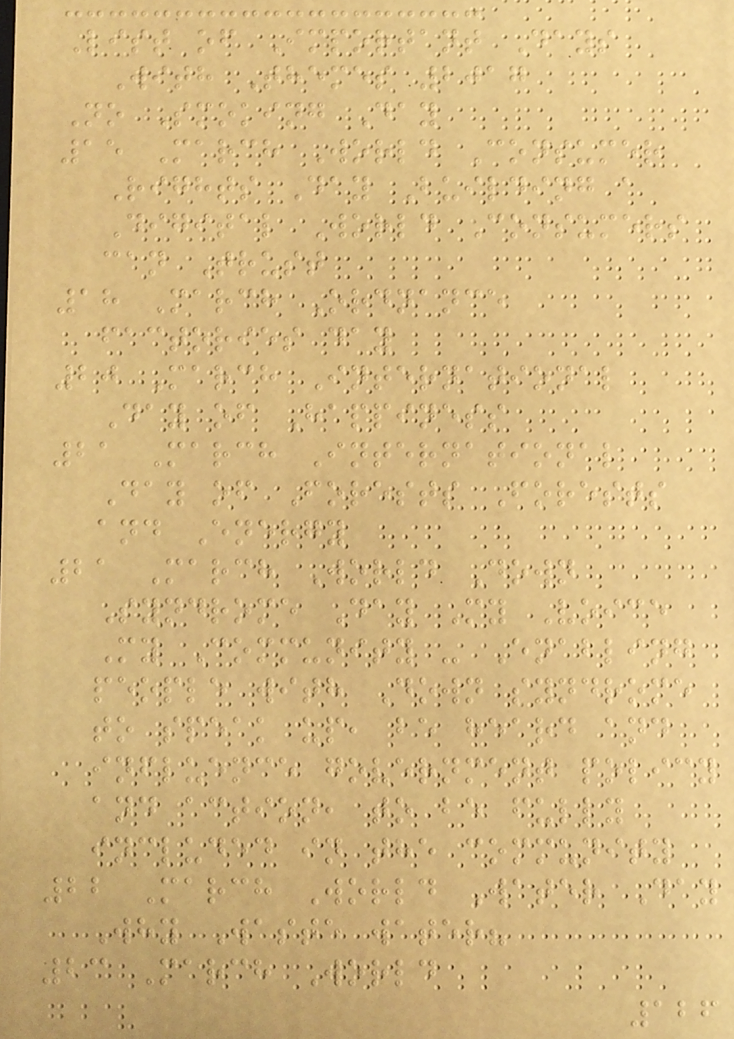List of Important Days
With Themes 2017
No Smoking Day
15 March World Consumer
Rights Day Building a
Digital World Consumers
can Trust
18 March Ordnance
factories day
20 March International
Day of Happiness
21 March International
Day of Forests Forests
and Energy
21 March World Down
Syndrome Day My Voice
My Community - Enabling
people with Down syndrome
to speak up, be heard and
influence government policy
and action, to be fully
included in the community
22 March World Water Day
Why Waste water?
23 March World
126
